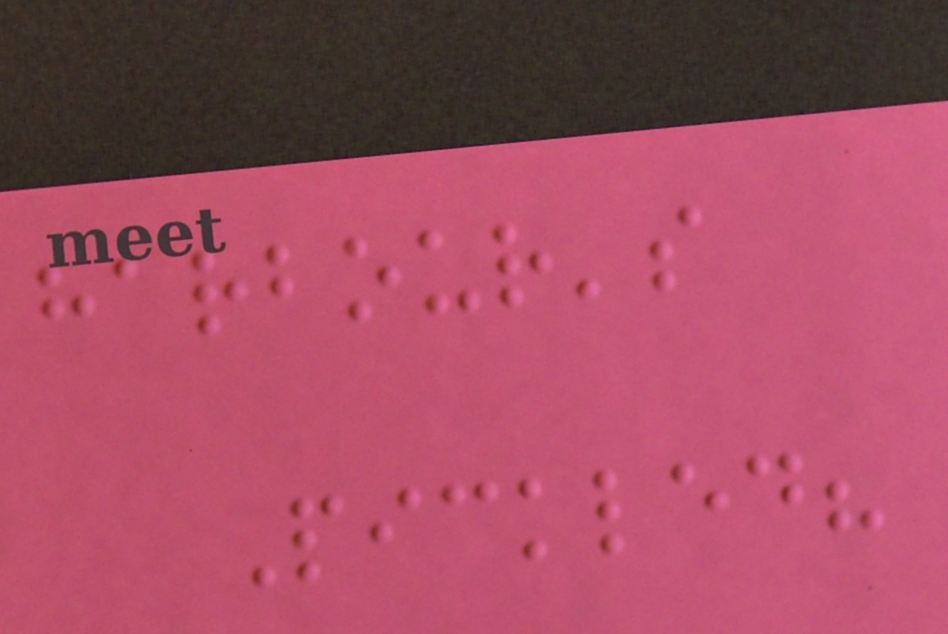harbour's
Pickled?
